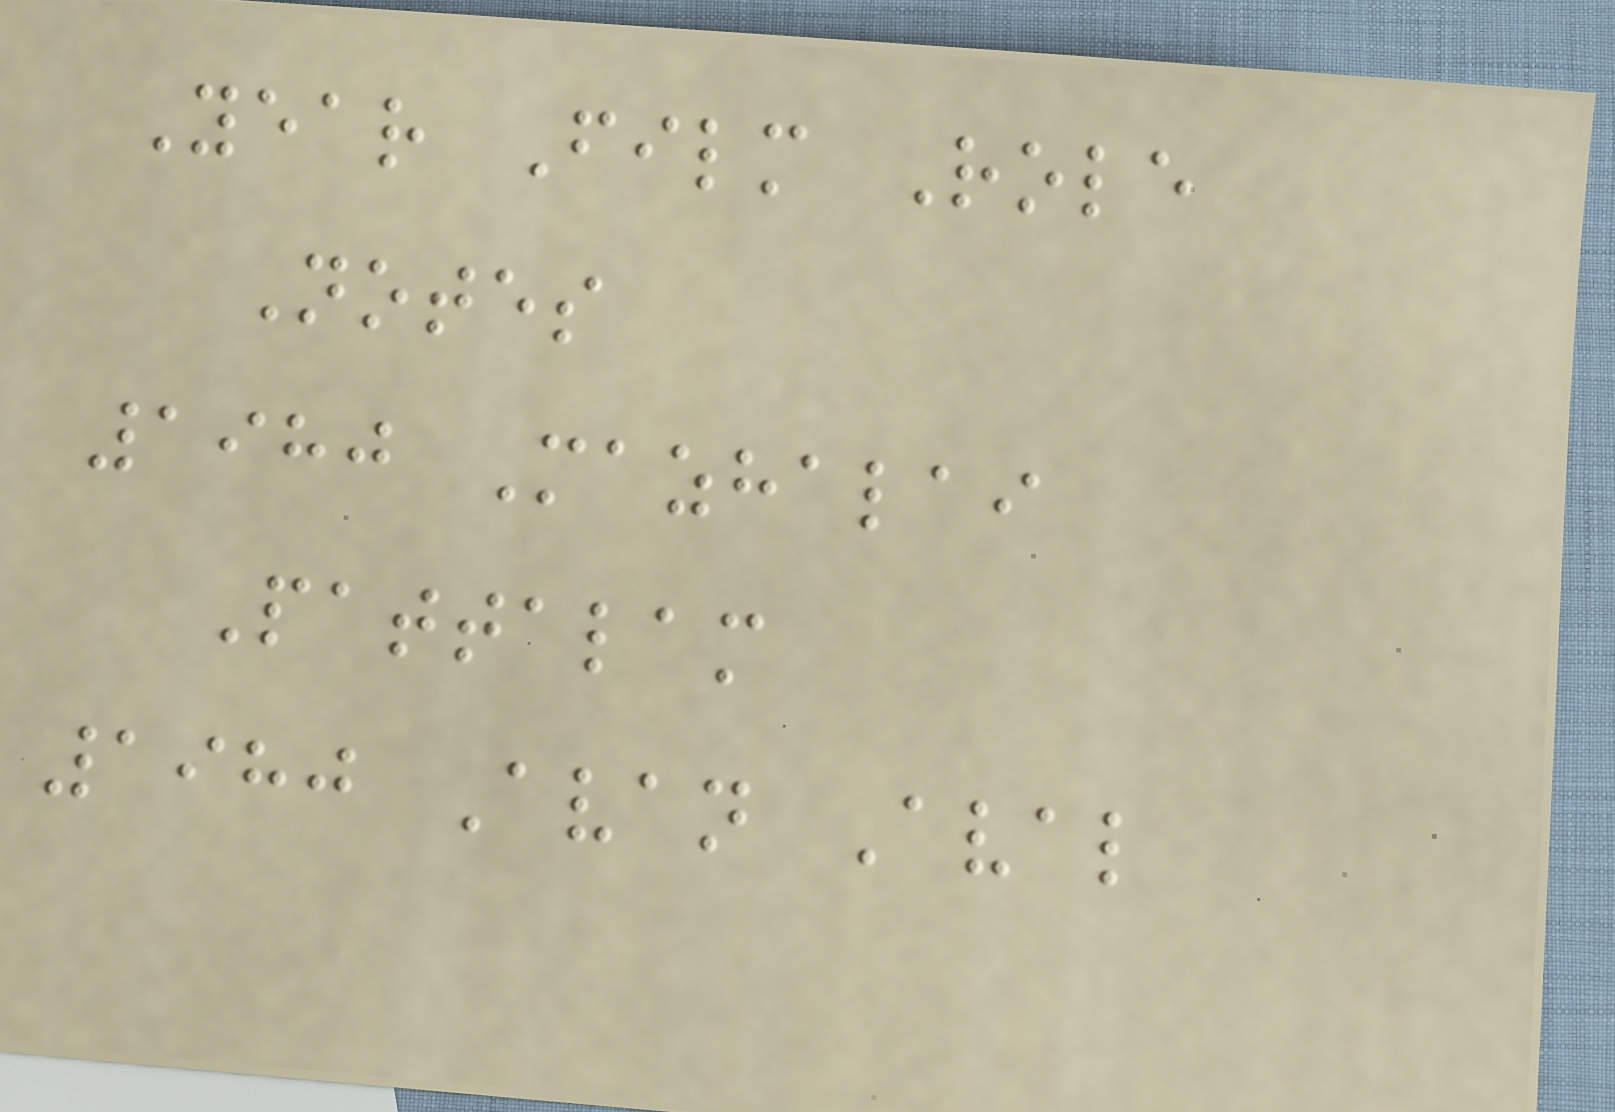Year Film Role
Notes
1980 Mazhalai
Pattalam
1980 Avan Aval
